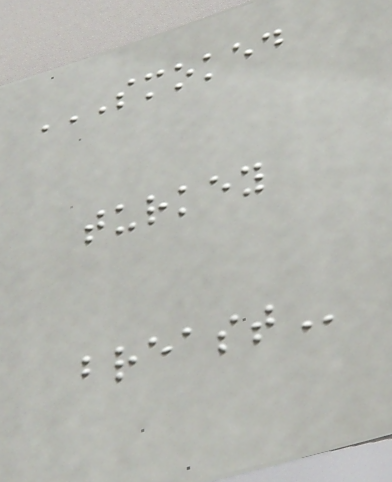SMOKED
TURKEY
BREAST
